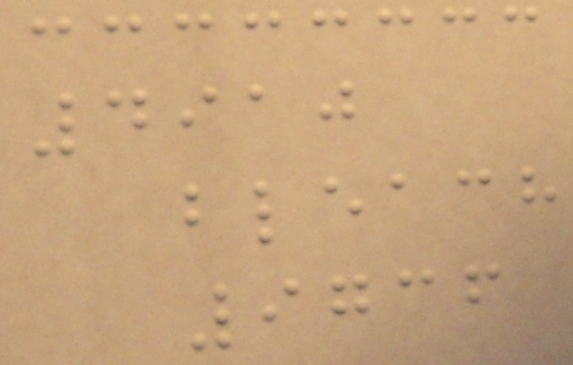4910
bleach
9736
